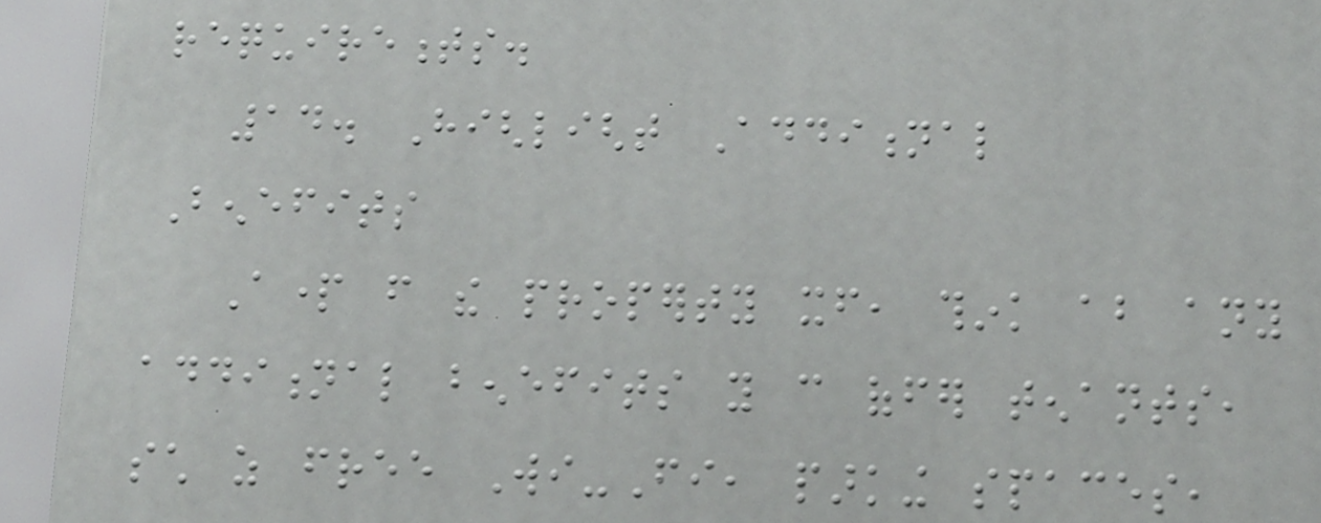requirements.
14. Highlight Additional
Benefits
Apart from the property itself, think about any
additional benefits you can offer tenants,
such as free Wi-Fi, parking spaces,
